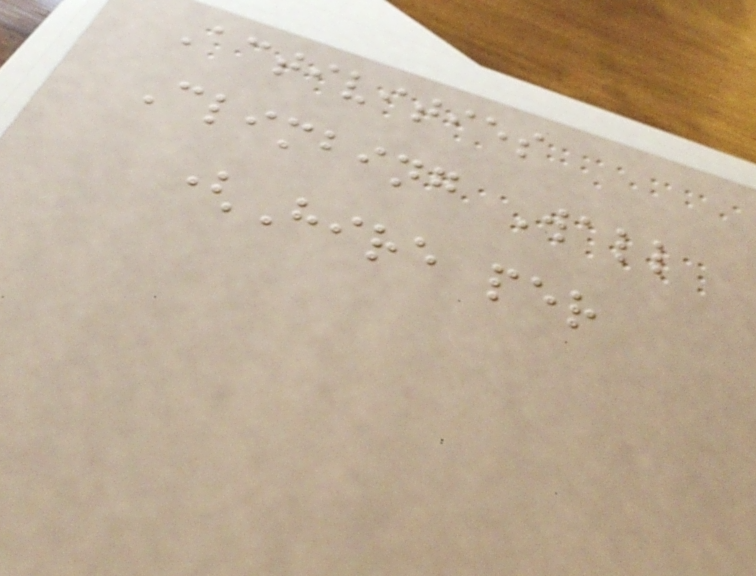Activities
Climbing Wall
(Hire per
